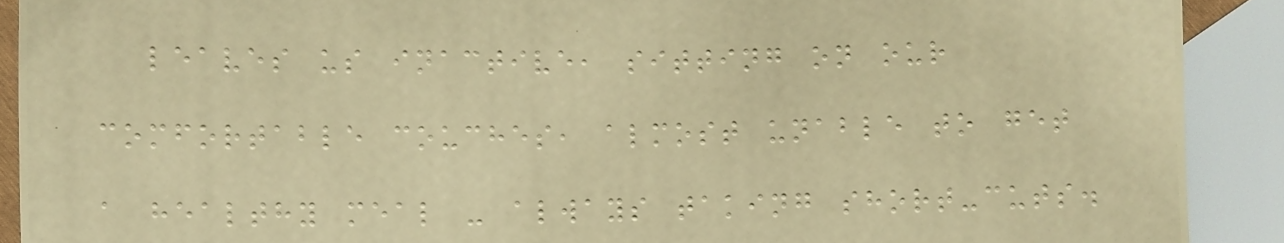leaves us inactive, sitting on our
comfortable couches, almost unable to get
a healthy meal - always taking short-cuts.
